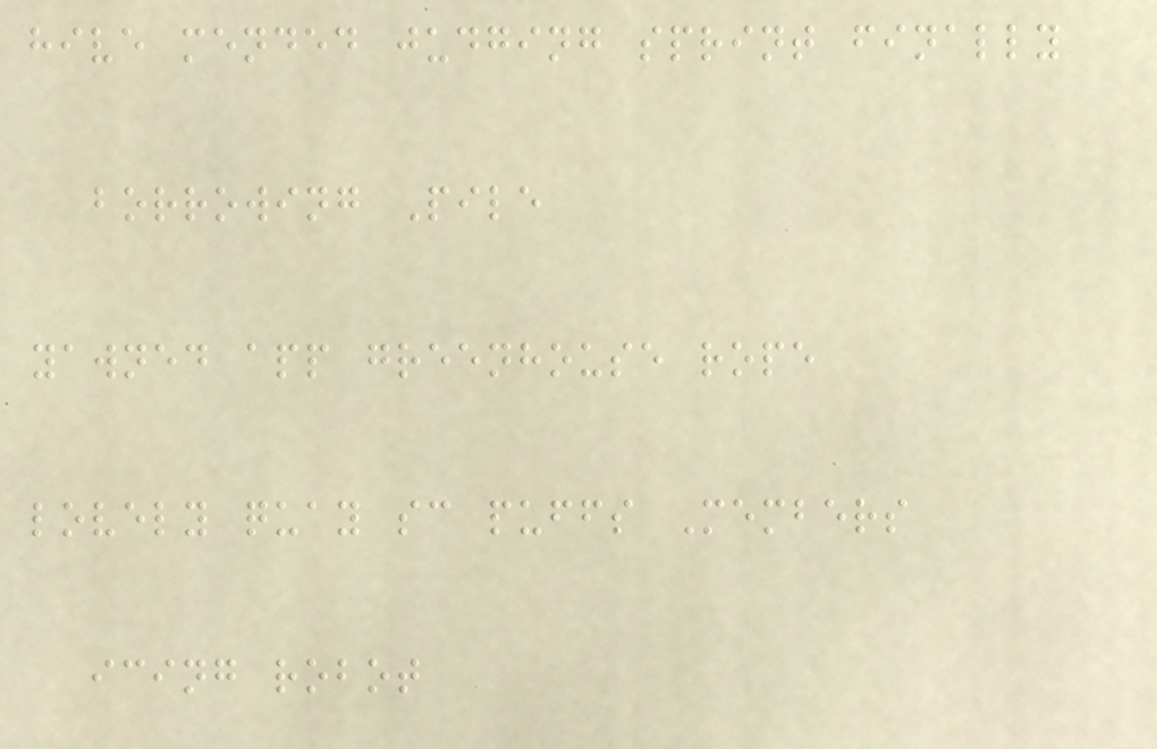hive mended judging sprint finally
borrowing Pile
yawned app greenhouse rope
lovely quay sc puffs Members
icing robot
